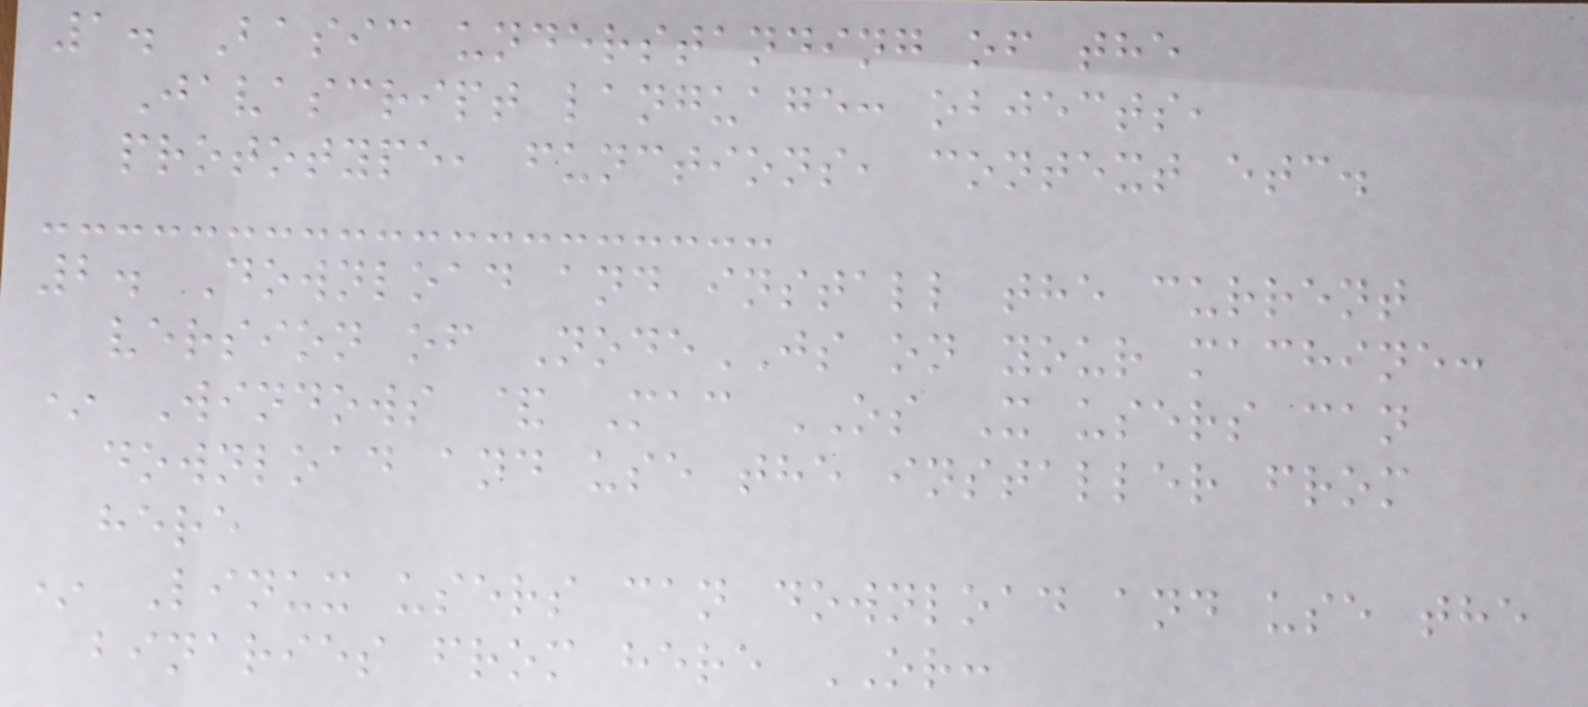1. Basic understanding of the
Javascript language: objects,
prototype, functions, context etc.
2. Download and install the current
version of NodeJS on your machine:
* Windows & Mac OS X users can
download and use the installer from
here
* Linux users can download and use the
binaries from here OR:
